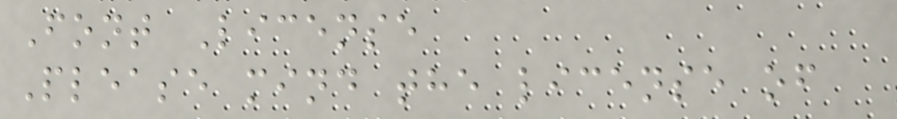Font License
Please mind the license of
